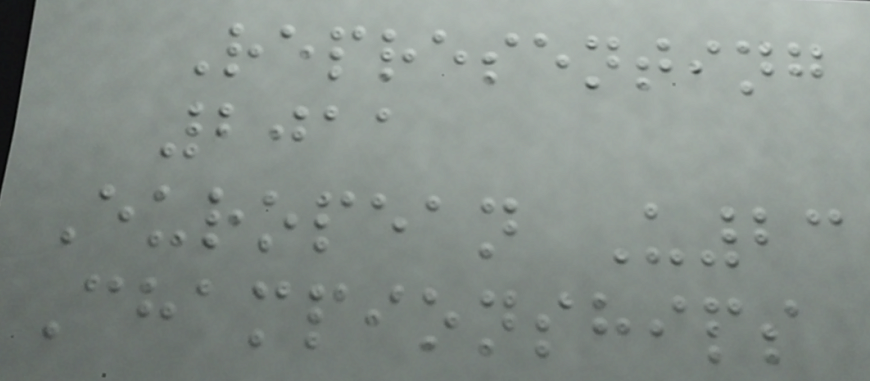Representing
2011
European U23
Championships
